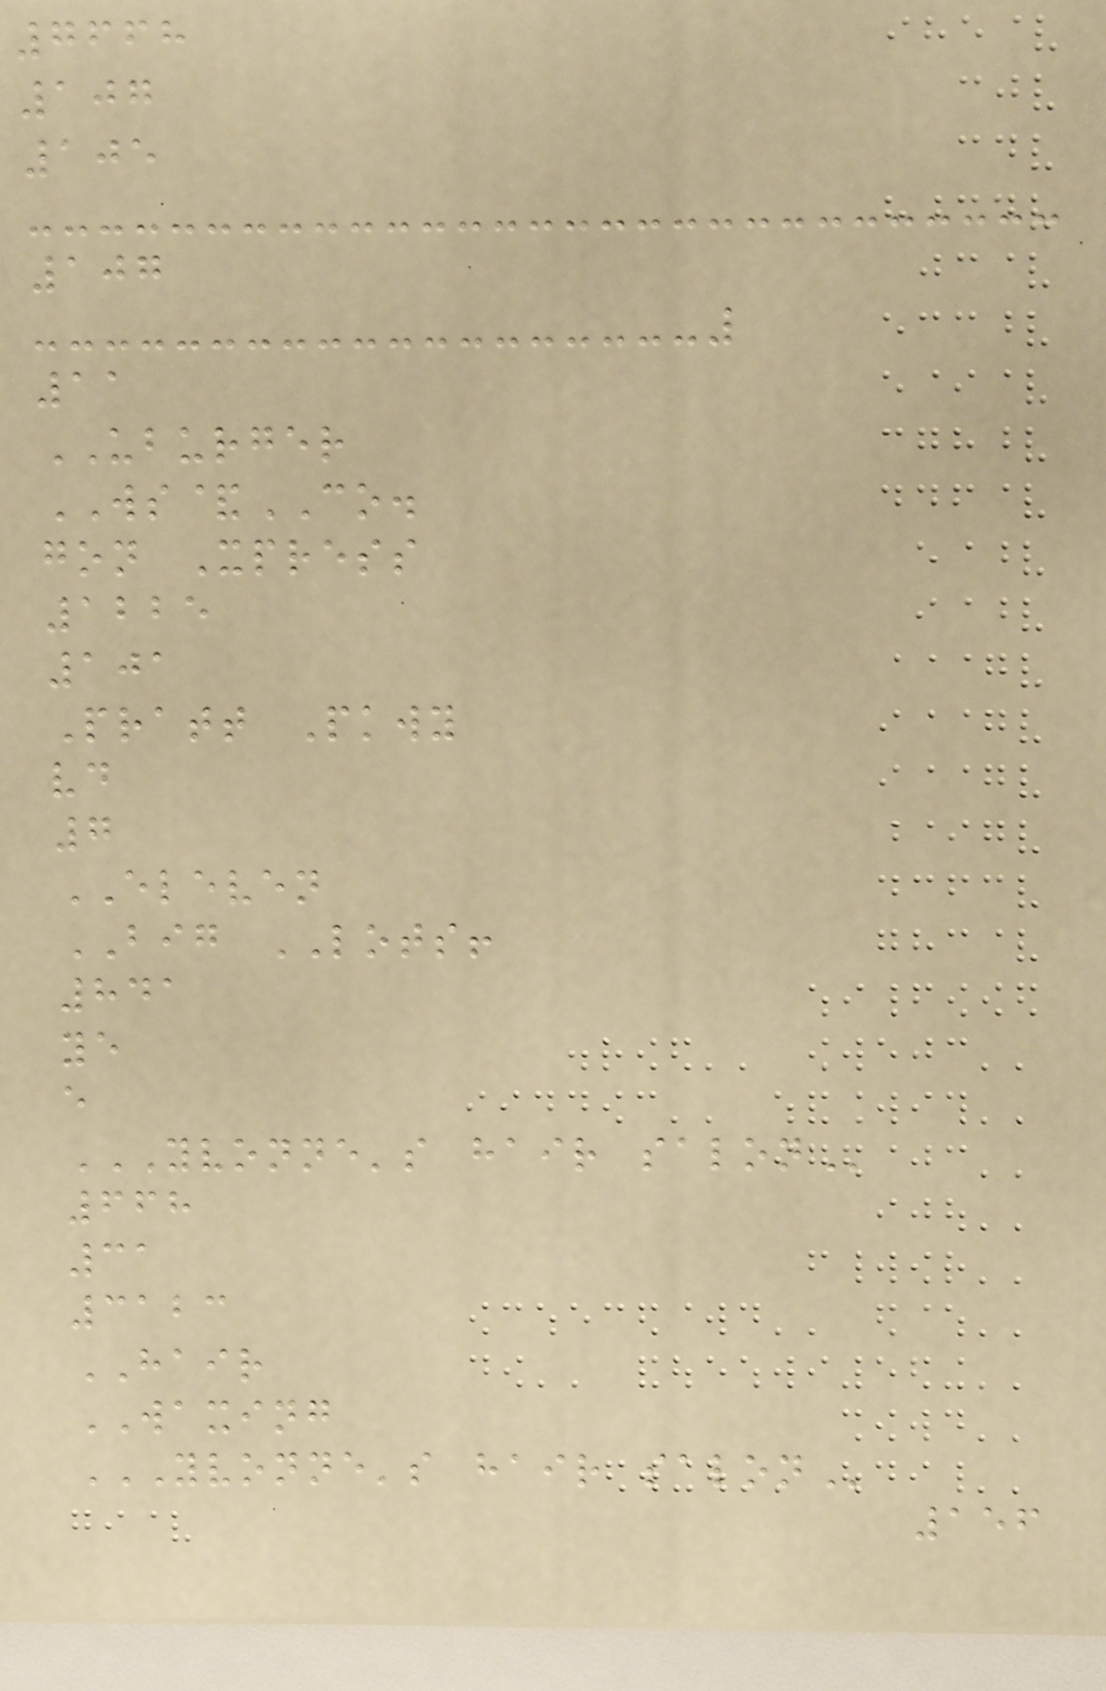7668
107
105
107
11
UBURGER
WS&CO.
gon Xpress
1225
101
Pratt Pkwy
vd
7
ELEVEN
BIG LOTS!
841
ye
e
YVONNE'S HAIR SALON
668
31
3123
HAIR
WAXING
YVONNE'S HAIR SALON
156
